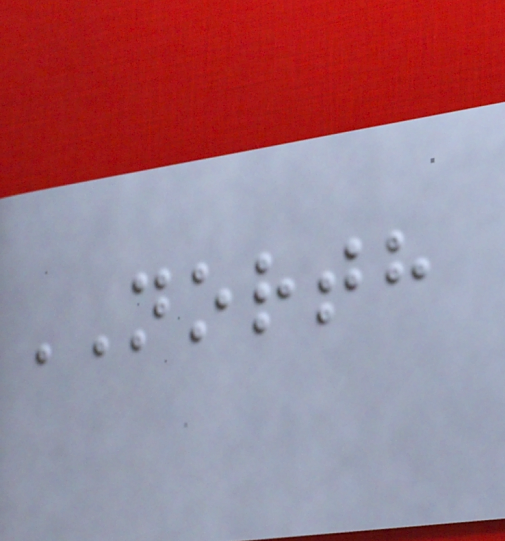NORTH
